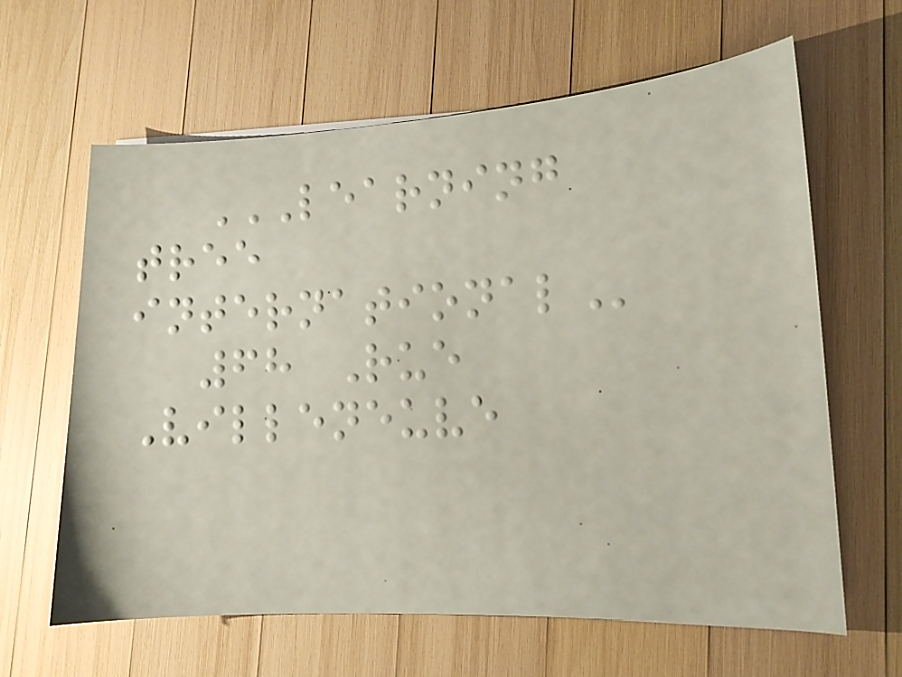LEARNING
TREE
INTERNATIONAL
68 Rue
Villeneuve
